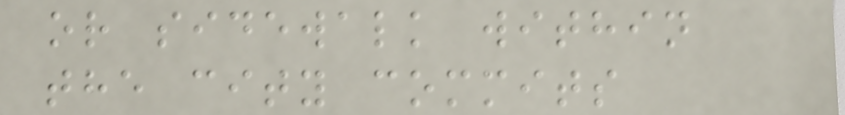or sidewalk within
the city commits
